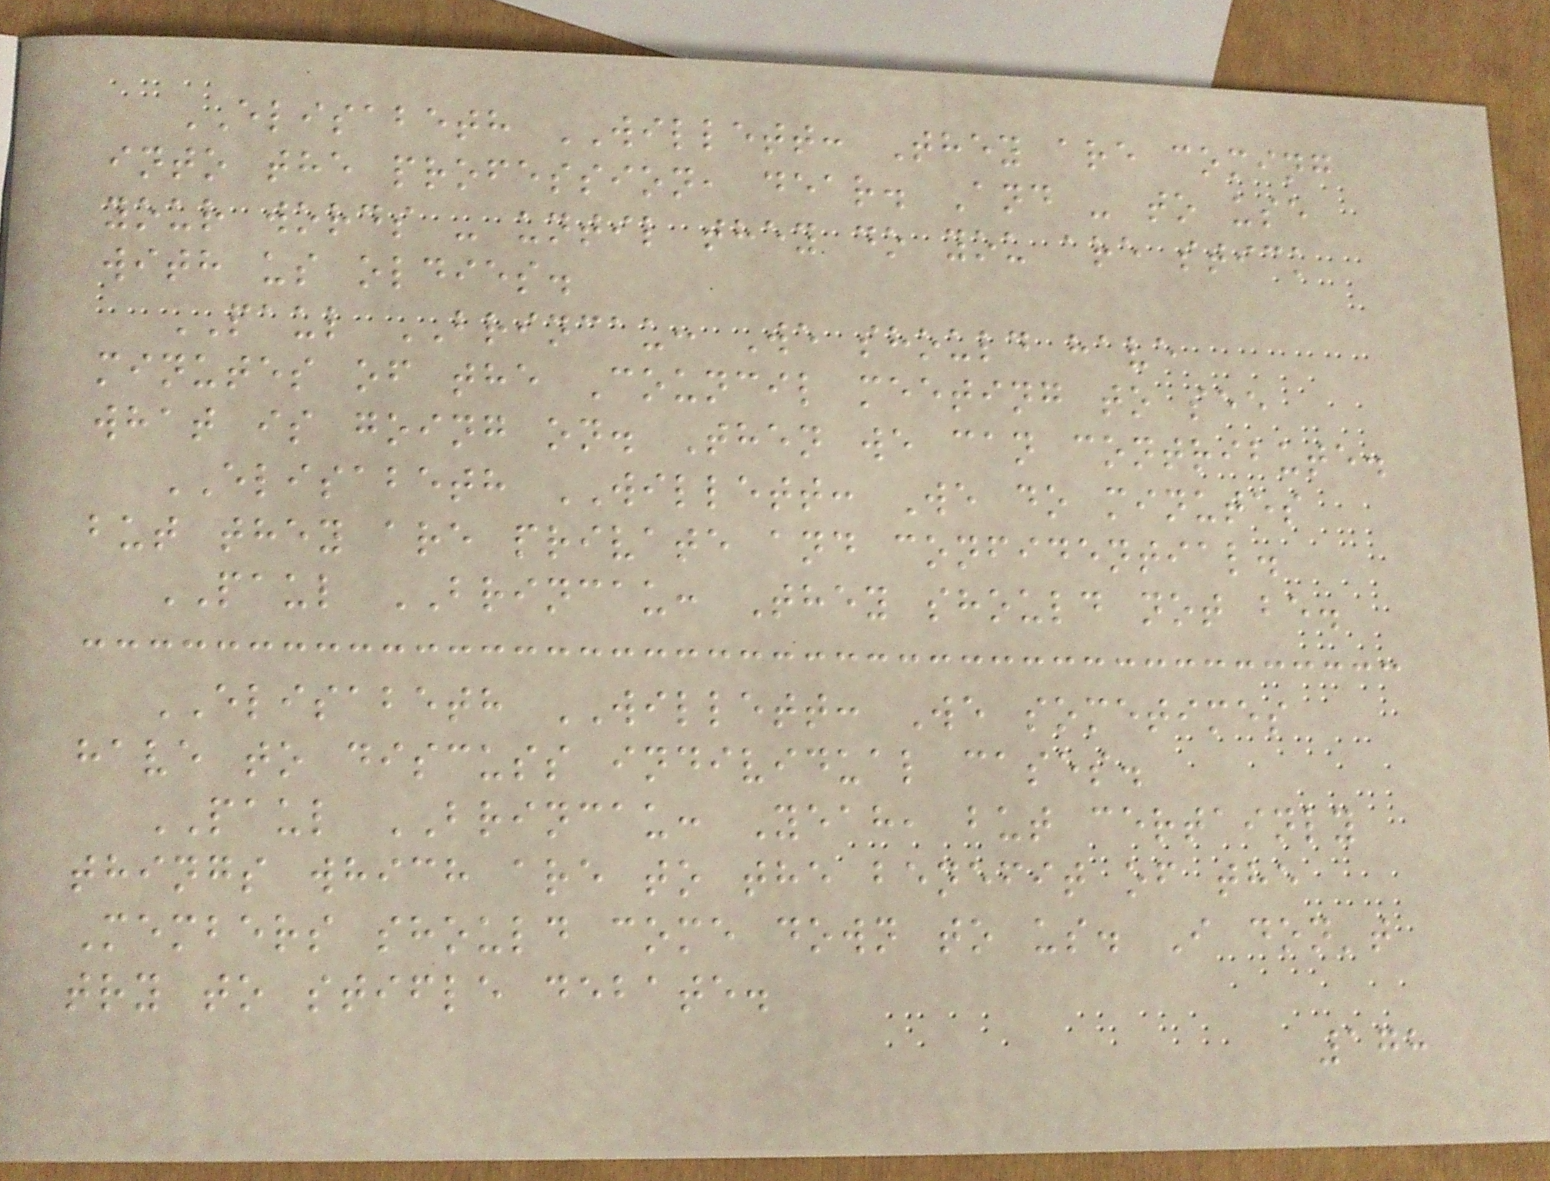ELISABETH WILLETT: They are coming
into the profession, dear. And - to use
your words - until they do you are stick
with us oldies.
PAUL BRINCAU: We should have
minutes of the Council meeting to see
what is going on. Then we can contribute.
ELISABETH WILLETT: We do minutes
but they are private and confidential.
PAUL BRINCAU: They should not be.
ELISABETH WILLETT: We sometimes
have to discuss individual cases.
PAUL BRINCAU: Yeah, but certainly
things which are to the benefit of the
Members should come down to us. I don't
try to stifle debate.
178
